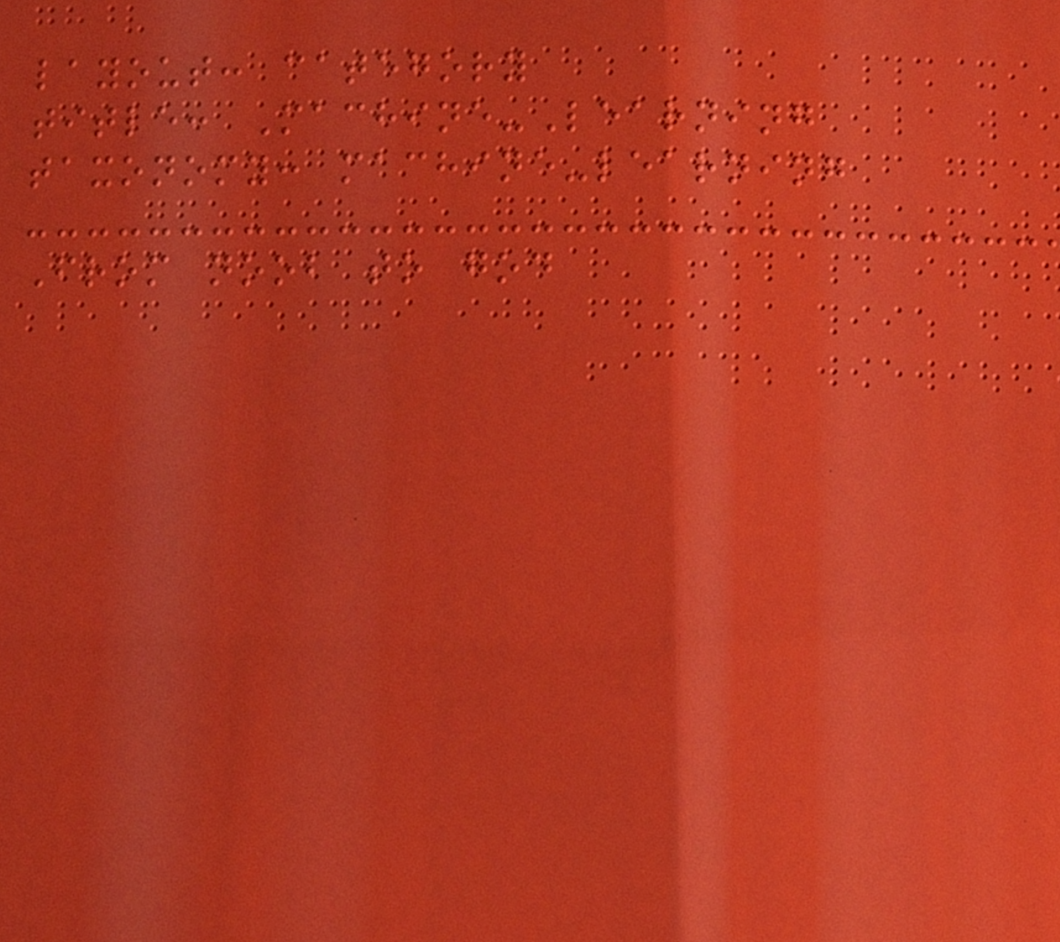layout: category
title: Machine-Learning
taxonomy: machine-learning
From noob to god
